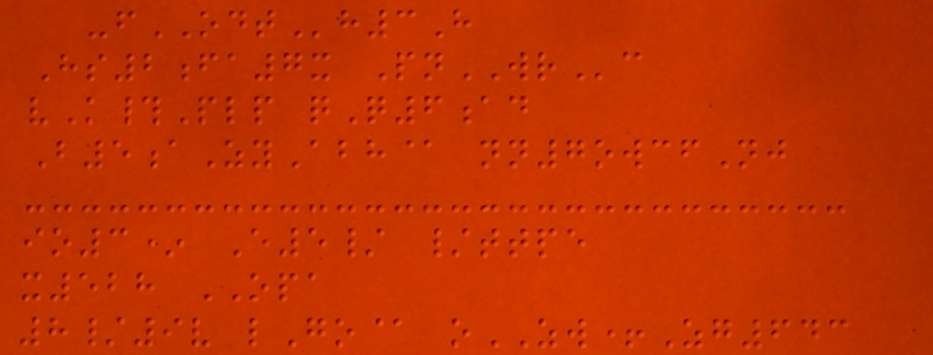-fODTh3H
Hs2fa7x PnWRc
vK#Plp qQ6ad
B5aZyAbh@ nn7owcfNj
io3* E5/ /ttpe
x528 OPA
8/9v lGo@ oZW+Zg643
